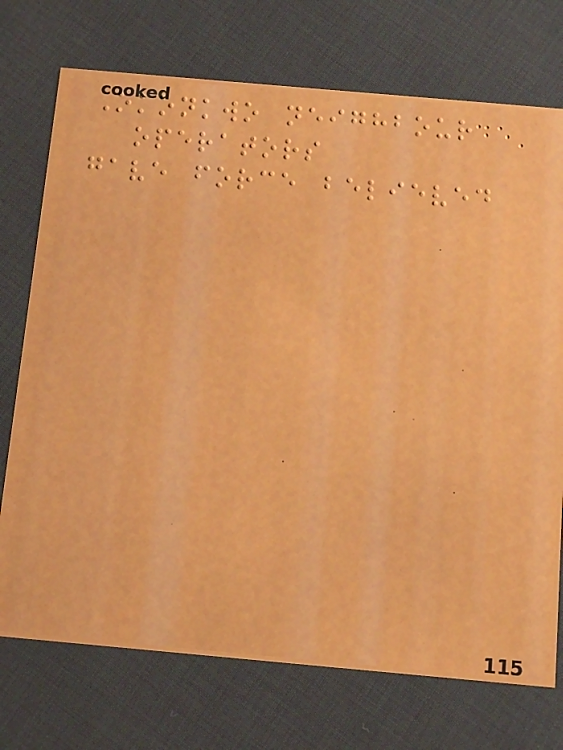Okonkwo neighbour
operators
gave force believed
